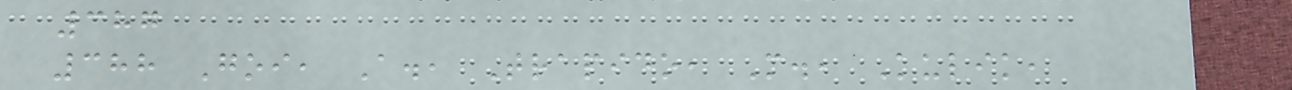387
388 Goi, A., Trapido, M., Kulik,
